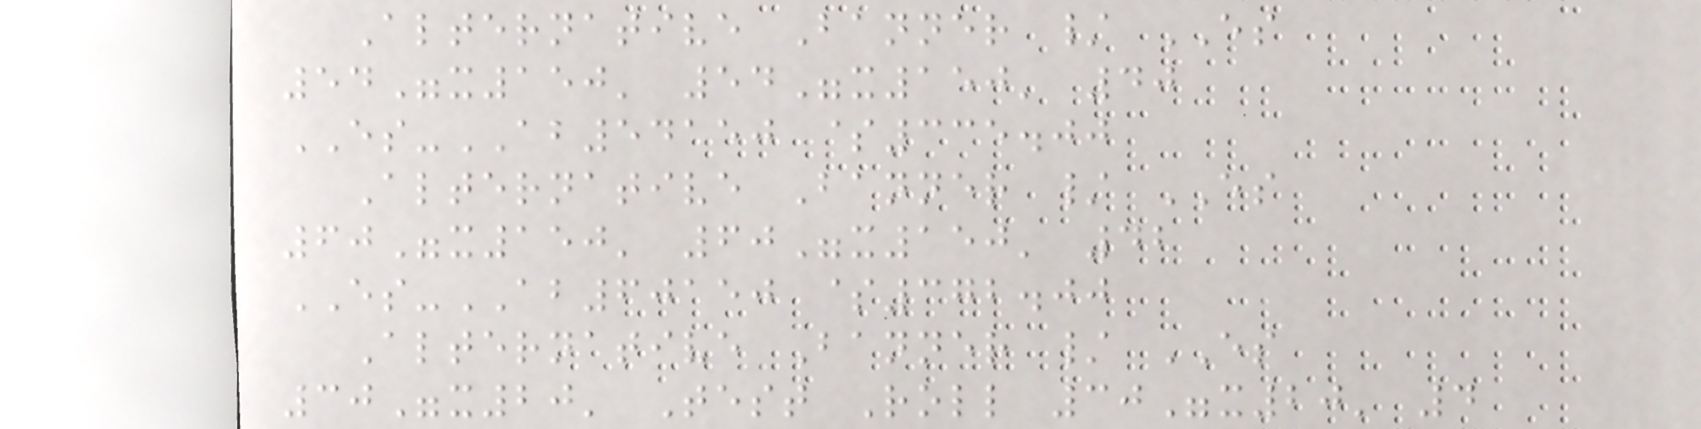Alternative Banner / ES
54"x150' 54"x150' 40
ES-AB54150 $335.00
Alternative Banner / ES
60"x150' 60"x150' 42
ES-AB60150 $372.00
Alternative Banner / ES
30"x20' Test Roll 30"x20' 4
